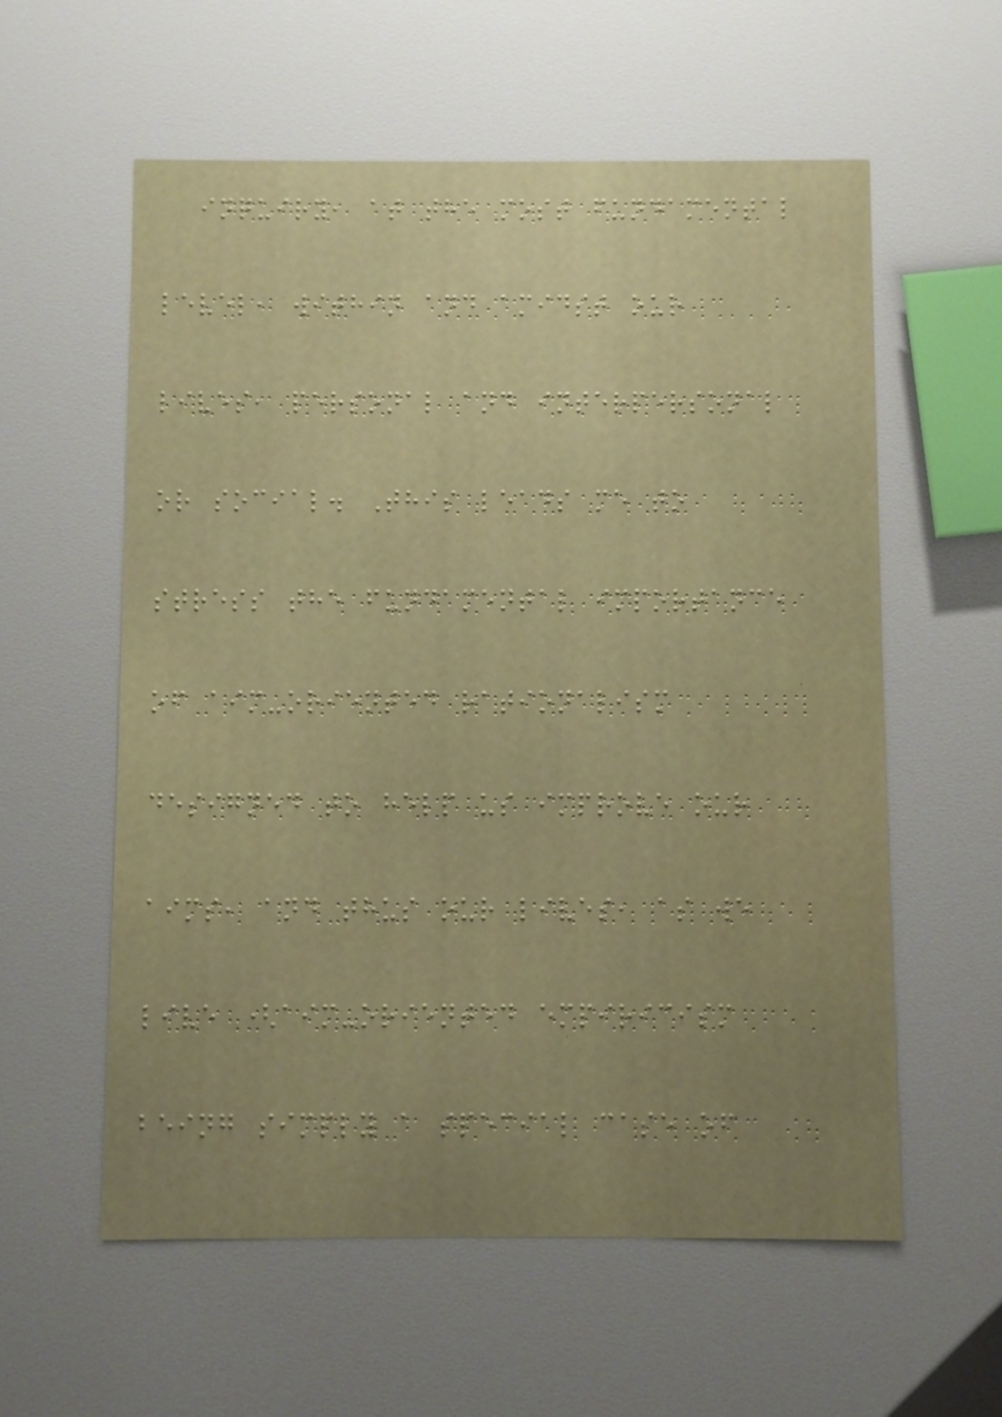inquiry, at the most fundamental
level, within and amidst our
lives, personal and interpersonal
or social. This leads me to
stress the fundamental importance
of aim-oriented rationalism
designed to help us improve our
aims, and thus our lives, as we
live (aim-oriented empiricism
being simply a special case of
